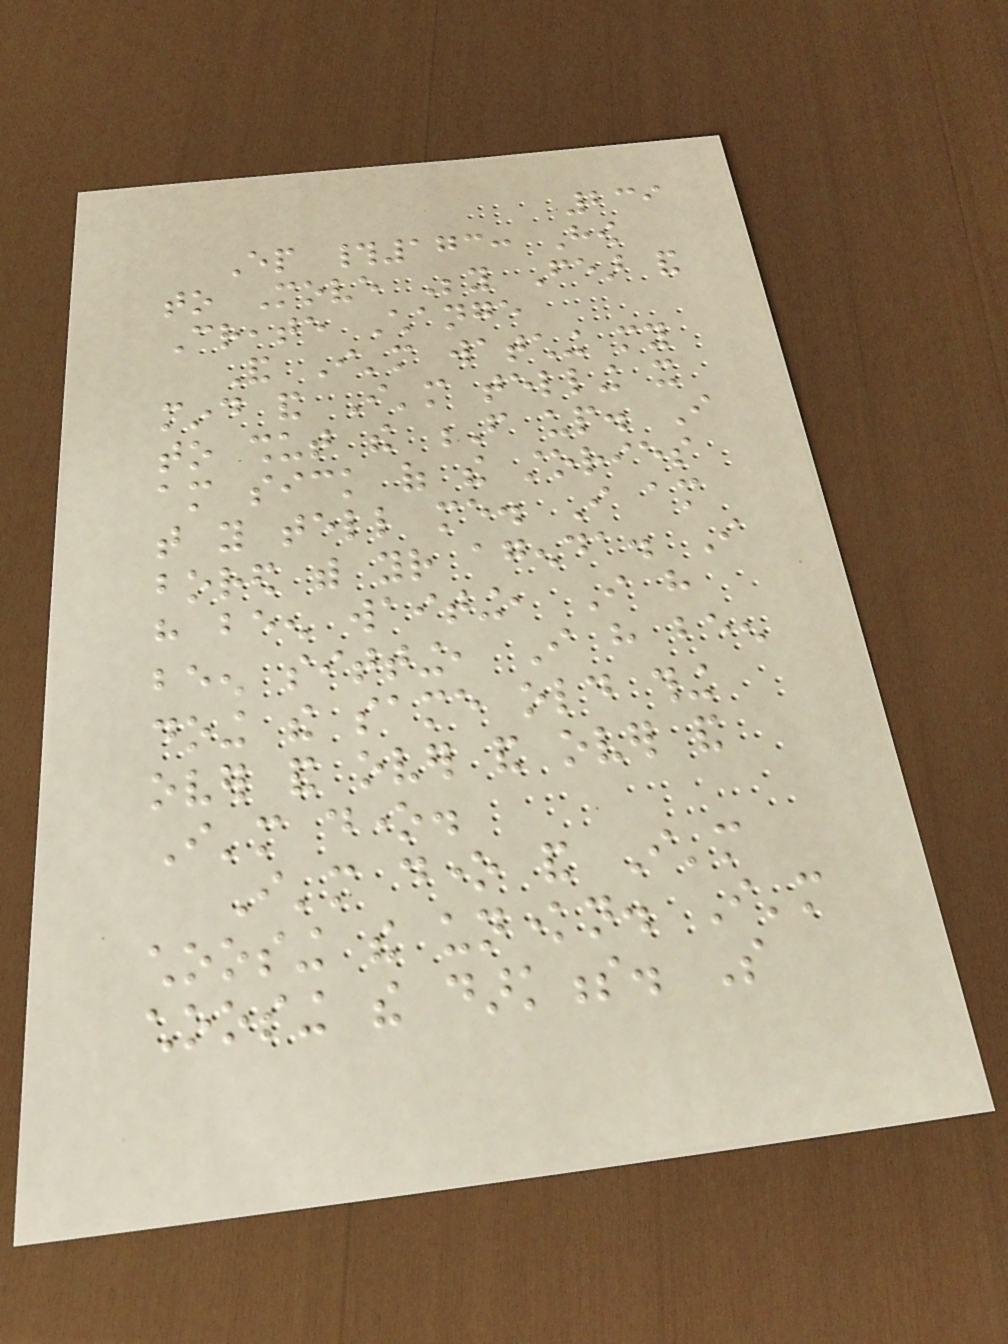239
Ep #173: How
to Move Beyond Fear and
Create Change
And I'm watching my
mind and I'm telling it
to shut the F up. I
am sick of the stories
that you tell me. I am
bored with your agenda. I
have been waiting, I have
been sitting, I have been
doing the same old thing
over and over and over and
I'm done.
I'm done and I'm
choosing the unknown. I'm
choosing the darkness. So
